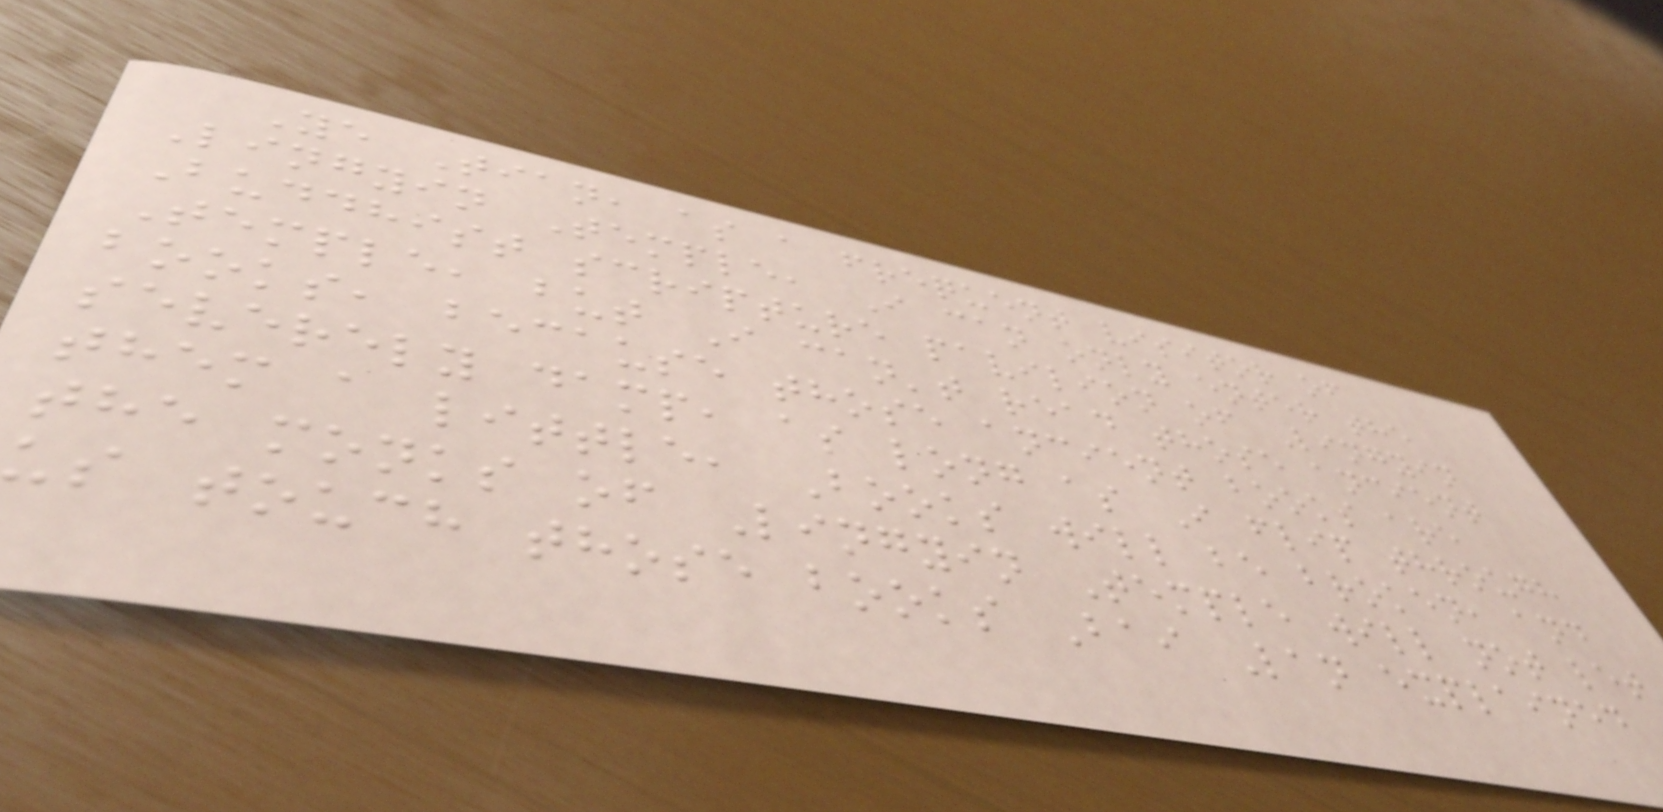Ye Tian, as a frequent visitor of
Lingyin Temple, I can only enter the
Buddhist scripture pavilion of Lingyin
Temple, but I can't read those ancient
books, because those ancient books are
severely damp, as long as I flip through
them a little, Books will be broken, and
the monks of Lingyin Temple will not let
us touch those books Bai Lan explained
